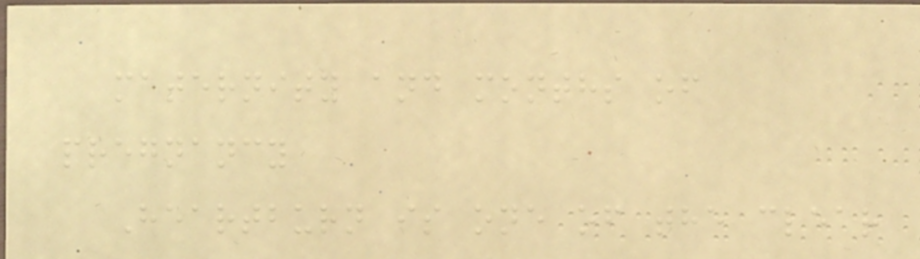maternity and months of
pregnancy
Heartburn is one of the clear
